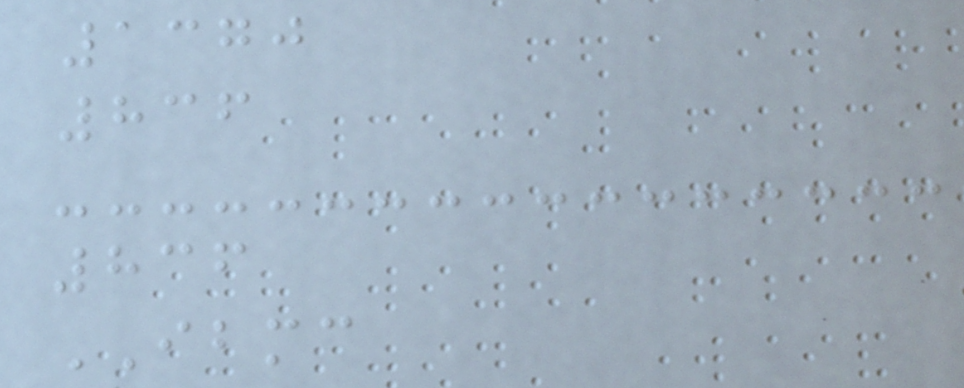1370
836
836
IBMC
